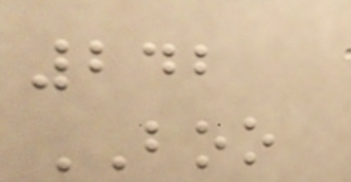242
BOO
